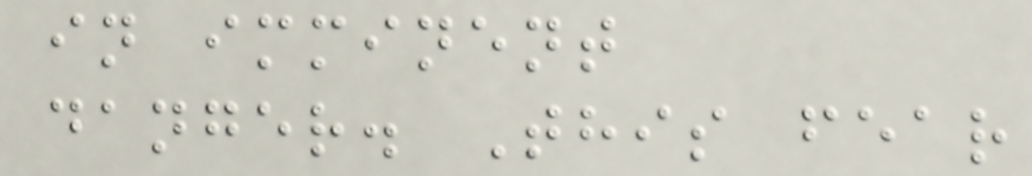in imminent
danger. This fear
